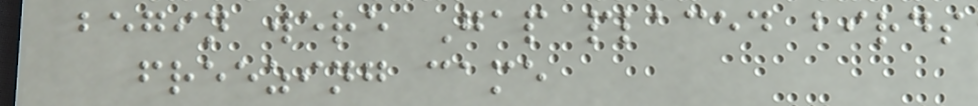begin were Gap placed birds
freezing came
